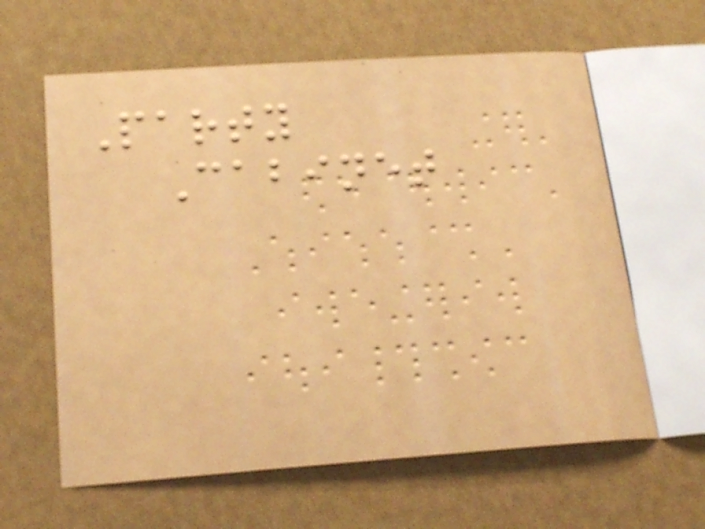Party
Cabinet
